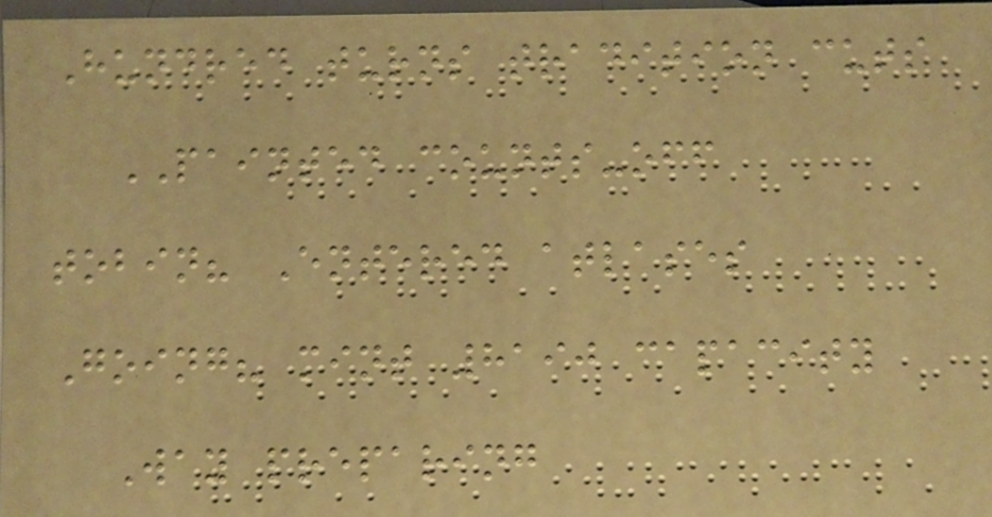Hundred turns tradition cuts
PAINTED counts-off
tobin? Entered atlases
Going? mint 8190 capacity
Way preparing
